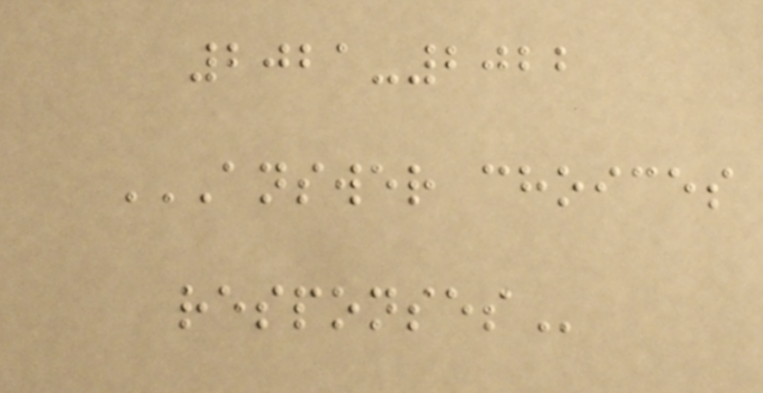2021-2022
ANSWER CHOICES
RESPONSES
